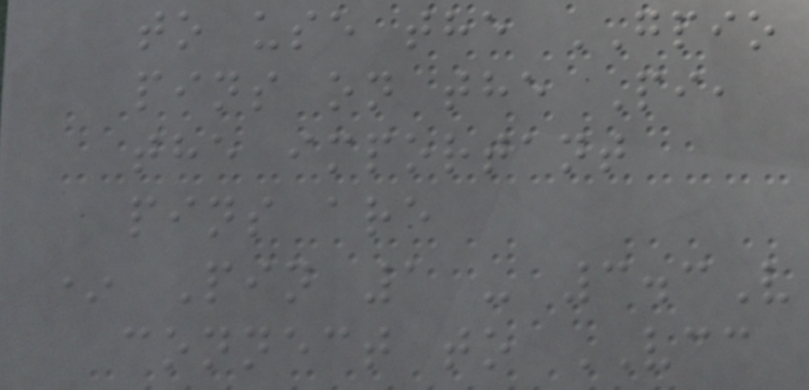to use the GPIO
pins on the Pi,
the important
pins are
* Pin 1 - 3.3V
connect to VCC
